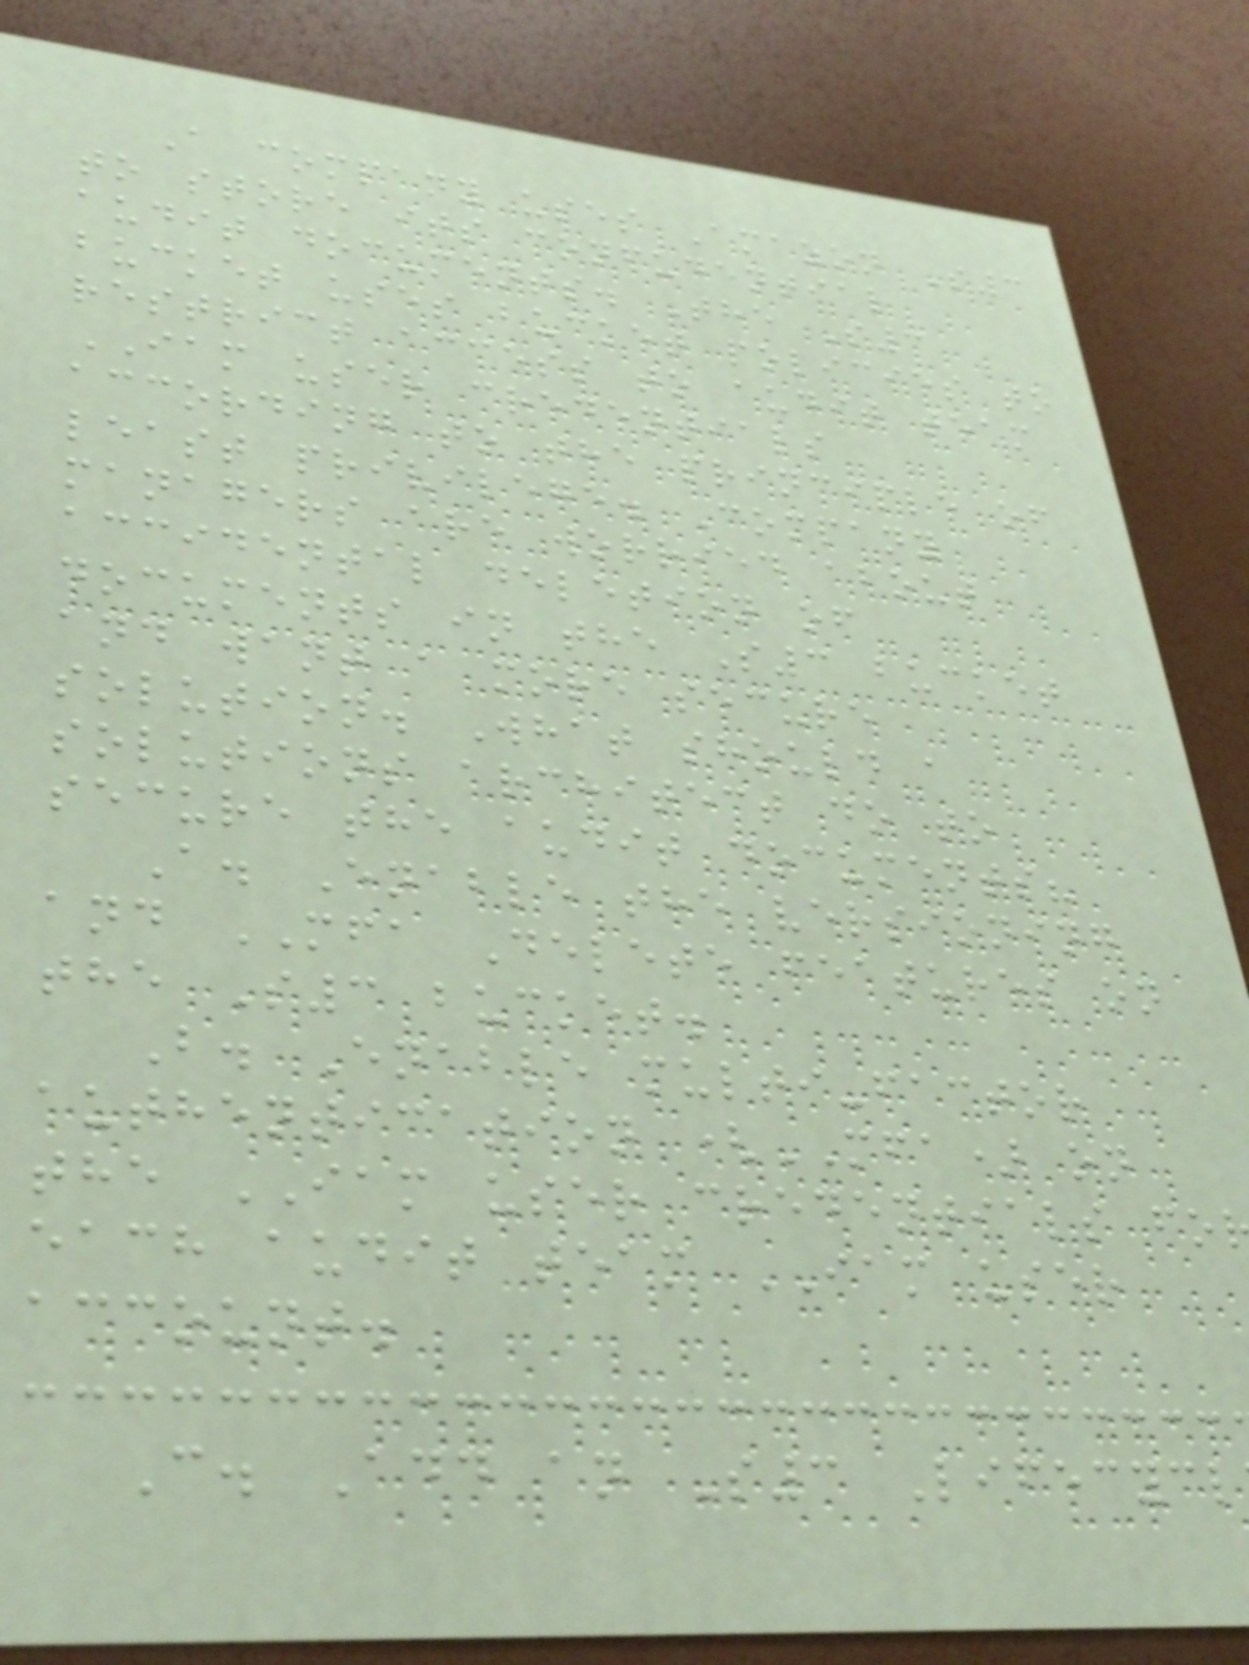A company uses Amazon S3
to store its confudential
audit documents. The S3
bucket uses bucket policies to
restrict access to audit team
IAM user credentials
according to the principle of
least privilege. Company
managers are worried about
accidental deletion of
documents in the S3 bucket
and want a more secure
solution. What should a
solutions architect do to
secure the audit documents?
A. Enable the versioning
and MFA Delete features on
the S3 bucket.
B. Enable multi-factor
authentication (MFA) on
the IAM user credentials fo
each audit team IAM user
account.
C. Add an S3 Lifecycl
